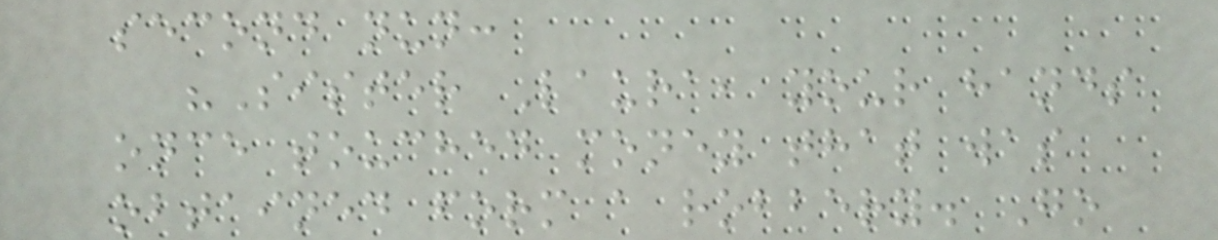second nun:
"Sister Laura, your hands
once touched money that was
obtained form a robbery. Go
